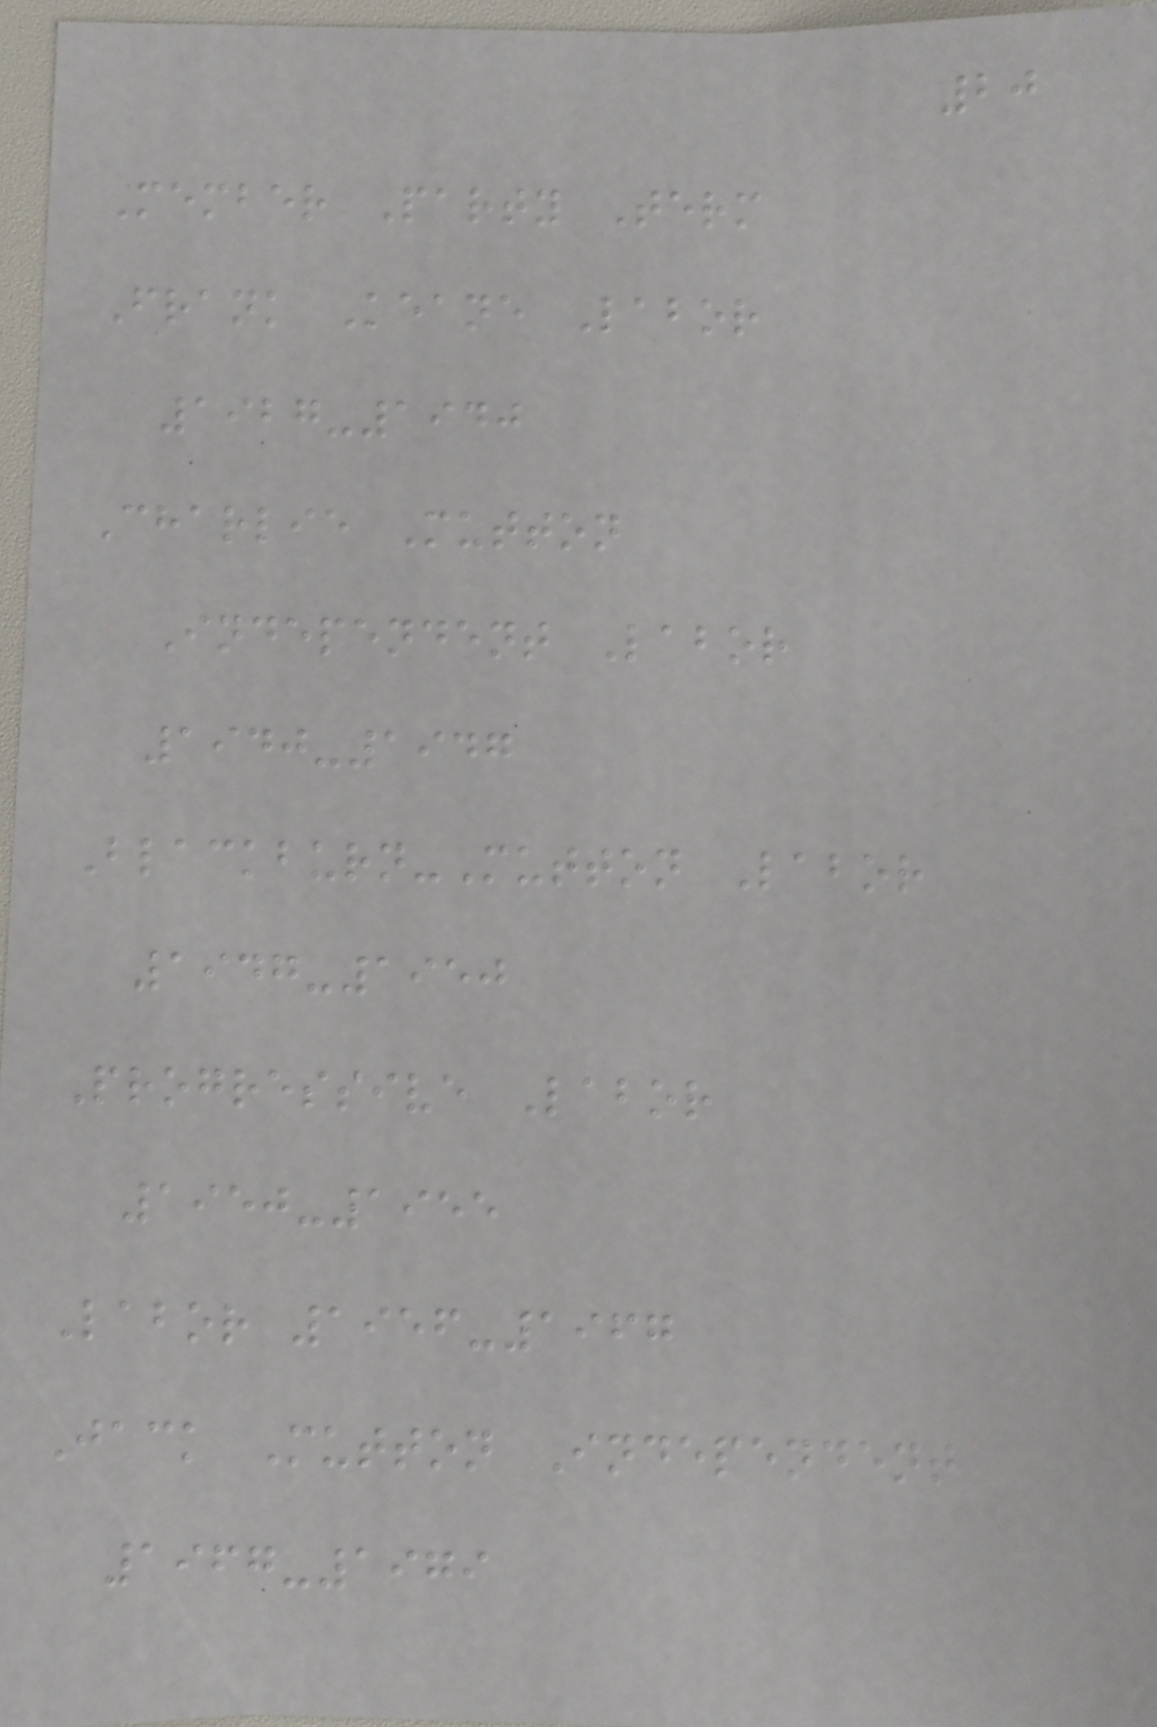20
Member Party Term
Frank Keane Labor
1927-1940
Charlie Mutton
Independent Labor
1940-1947
Blackburn-Mutton Labor
1947-1950
Progressive Labor
1950-1955
Labor 1956-1967
Jack Mutton Independent
1967-1979
